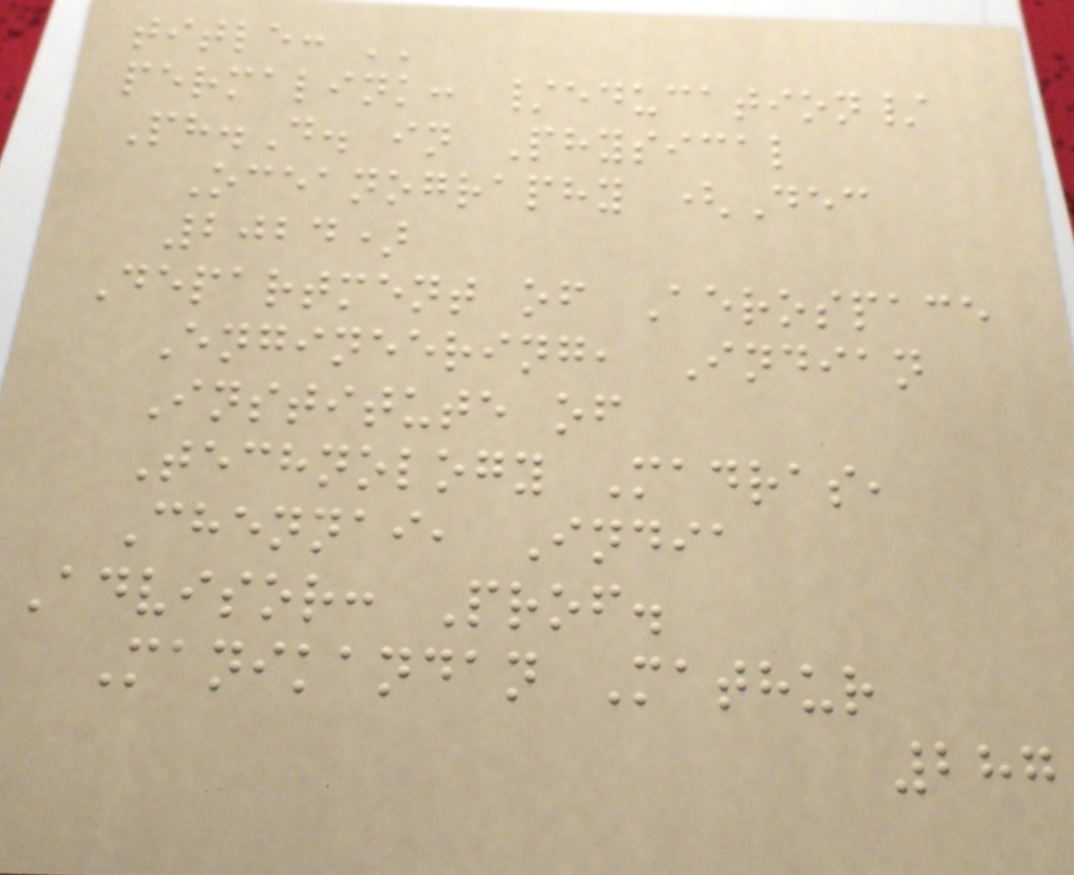title: ''
permalink: /education/
Ph.D. in Physical
Oceanography (Dec
2024)
Department of Aerospace
Engineering, Indian
Institute of
Technology Madras,
Chennai, India
Advisor: Prof.
Manikandan Mathur
287
